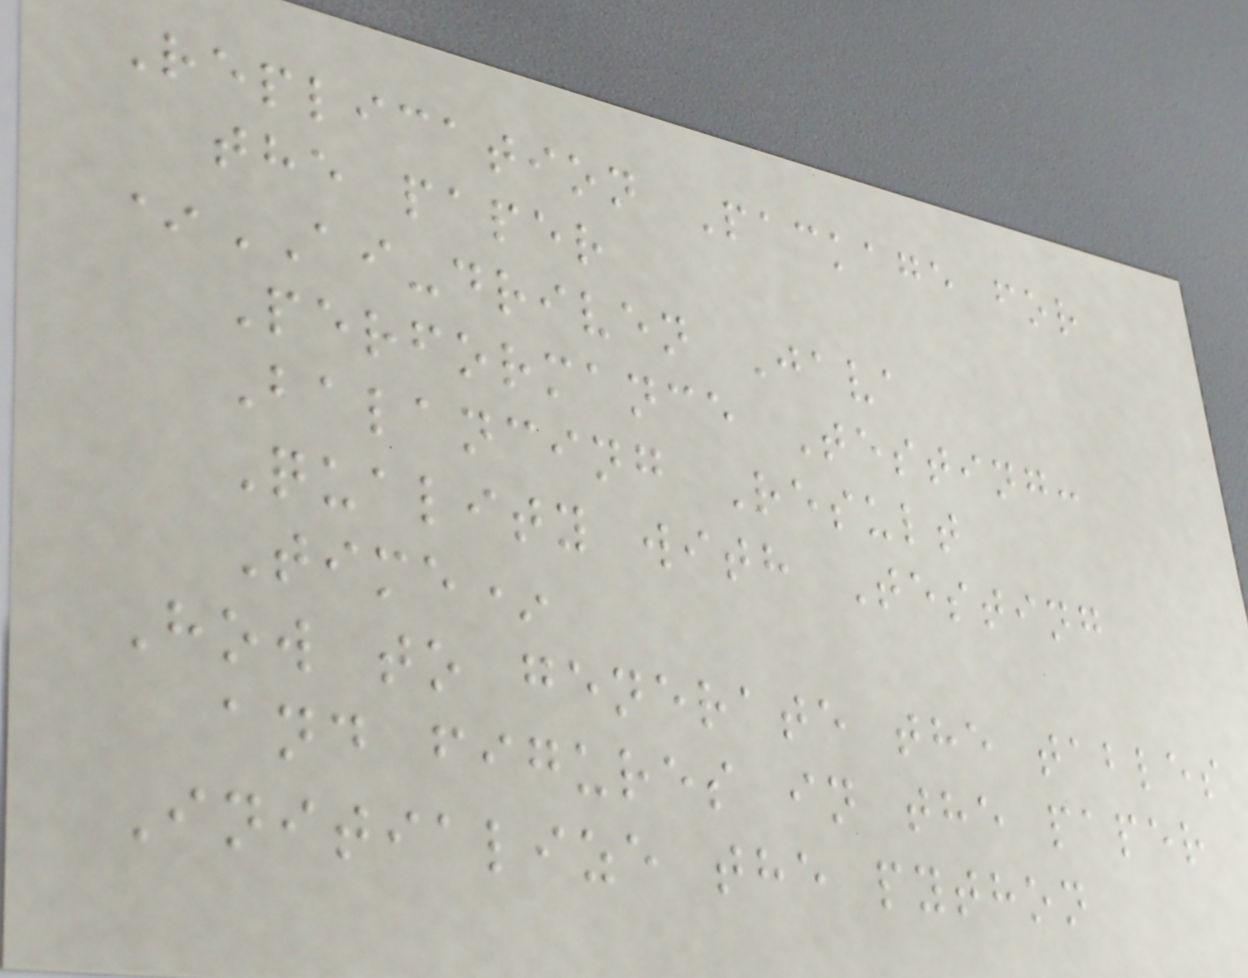Replication Package for
the paper
*AI-driven Java
Performance Testing:
Balancing Result
Quality with Testing
Time*
How to generate the tables
and figures in the paper
Initialize the python
